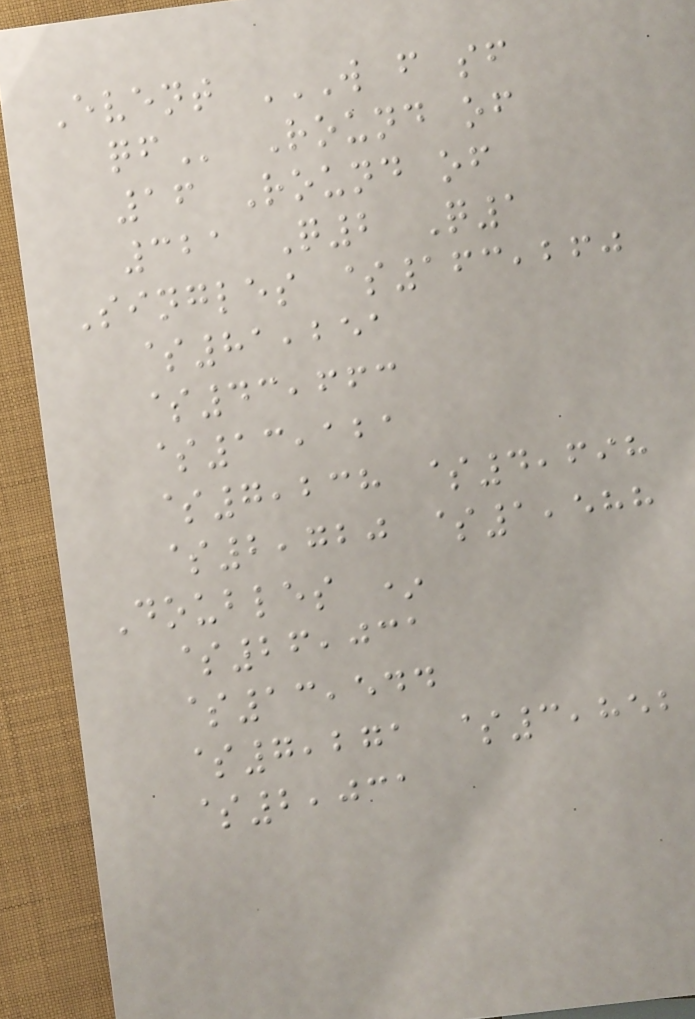Event W F SF
QF Round of
16 Round of
321 Q2 Q1
Singles $163,260
$81,251
$43,663
$13,121
$7,238 $4,698
$2,720 $1,588
Doubles *
$26,031
$13,544
$7,271 $3,852
$2,031
